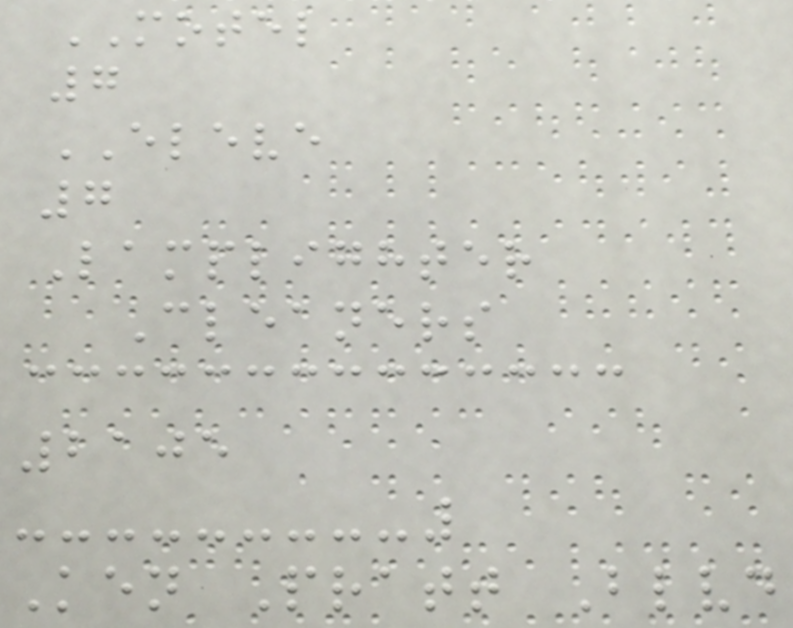MOTEL
7
ELEVE
7
Lamplighter
Cleaners
2105
Ken Pratt Blvd
